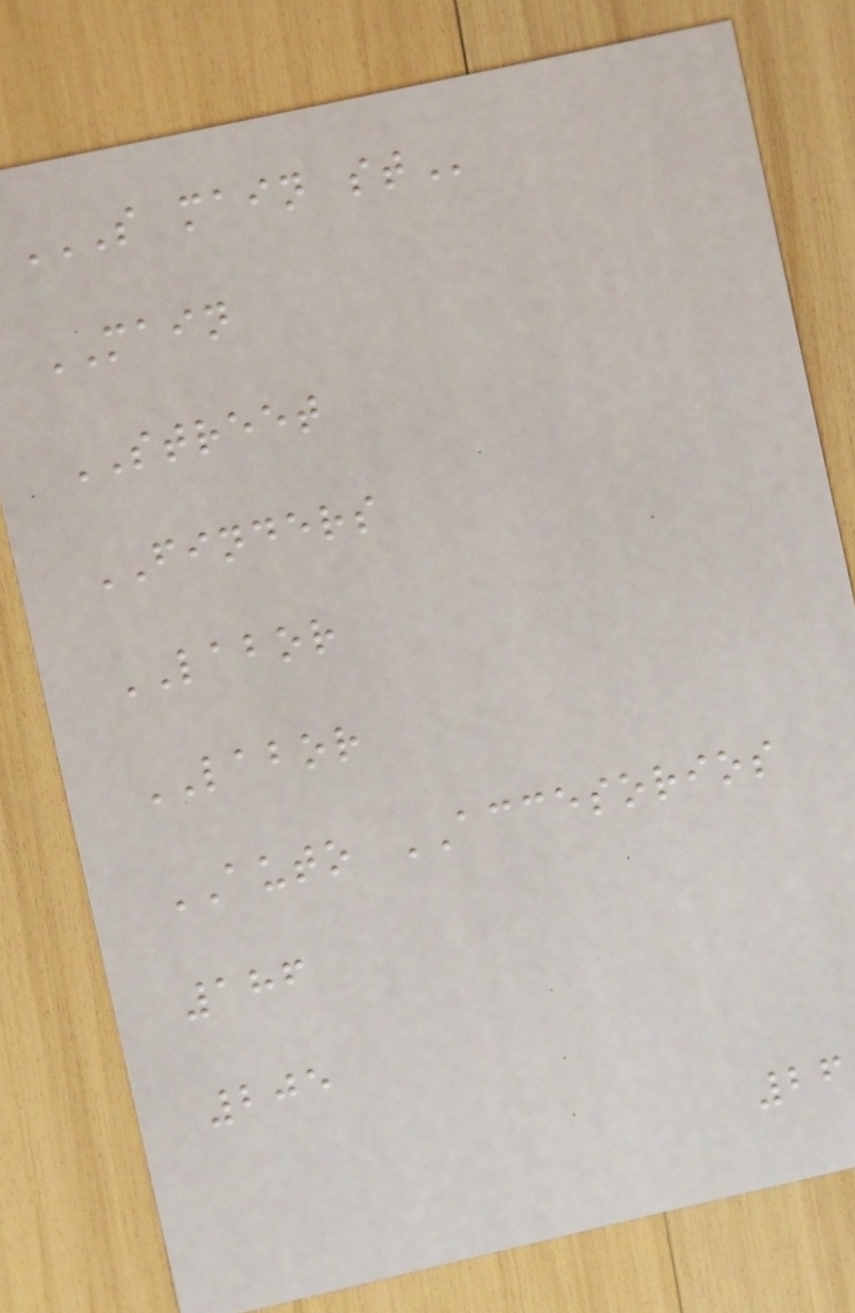S MAIN ST
MAIN
STREET
FINDERS
LABOR
LABOR
AUTO ACCESORIOS
186
205
26
